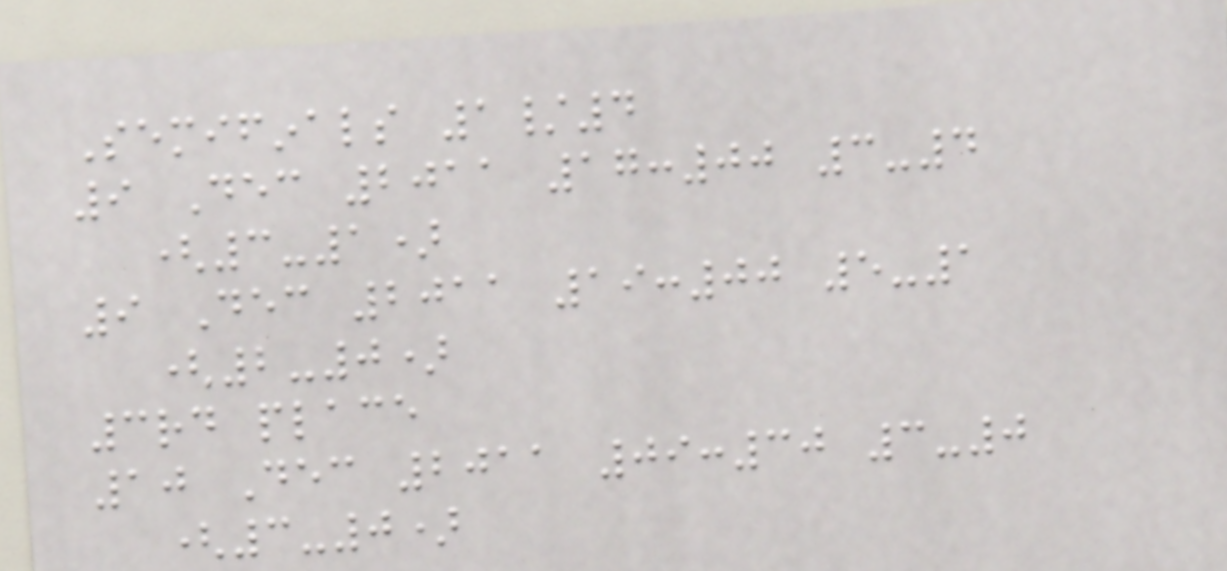Semifinals 1/4
9 Dec 2011 17:00 3-4
(3-1)
9 Dec 2011 19:00 5-1
(2-0)
3rd place
10 Dec 2011 09:30 3-0
(3-0)
